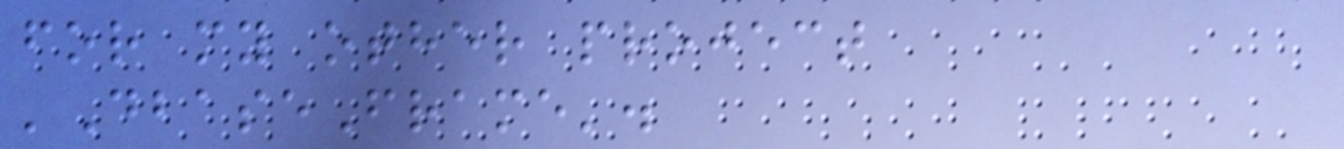for my other project
'DbaseFrame'.
